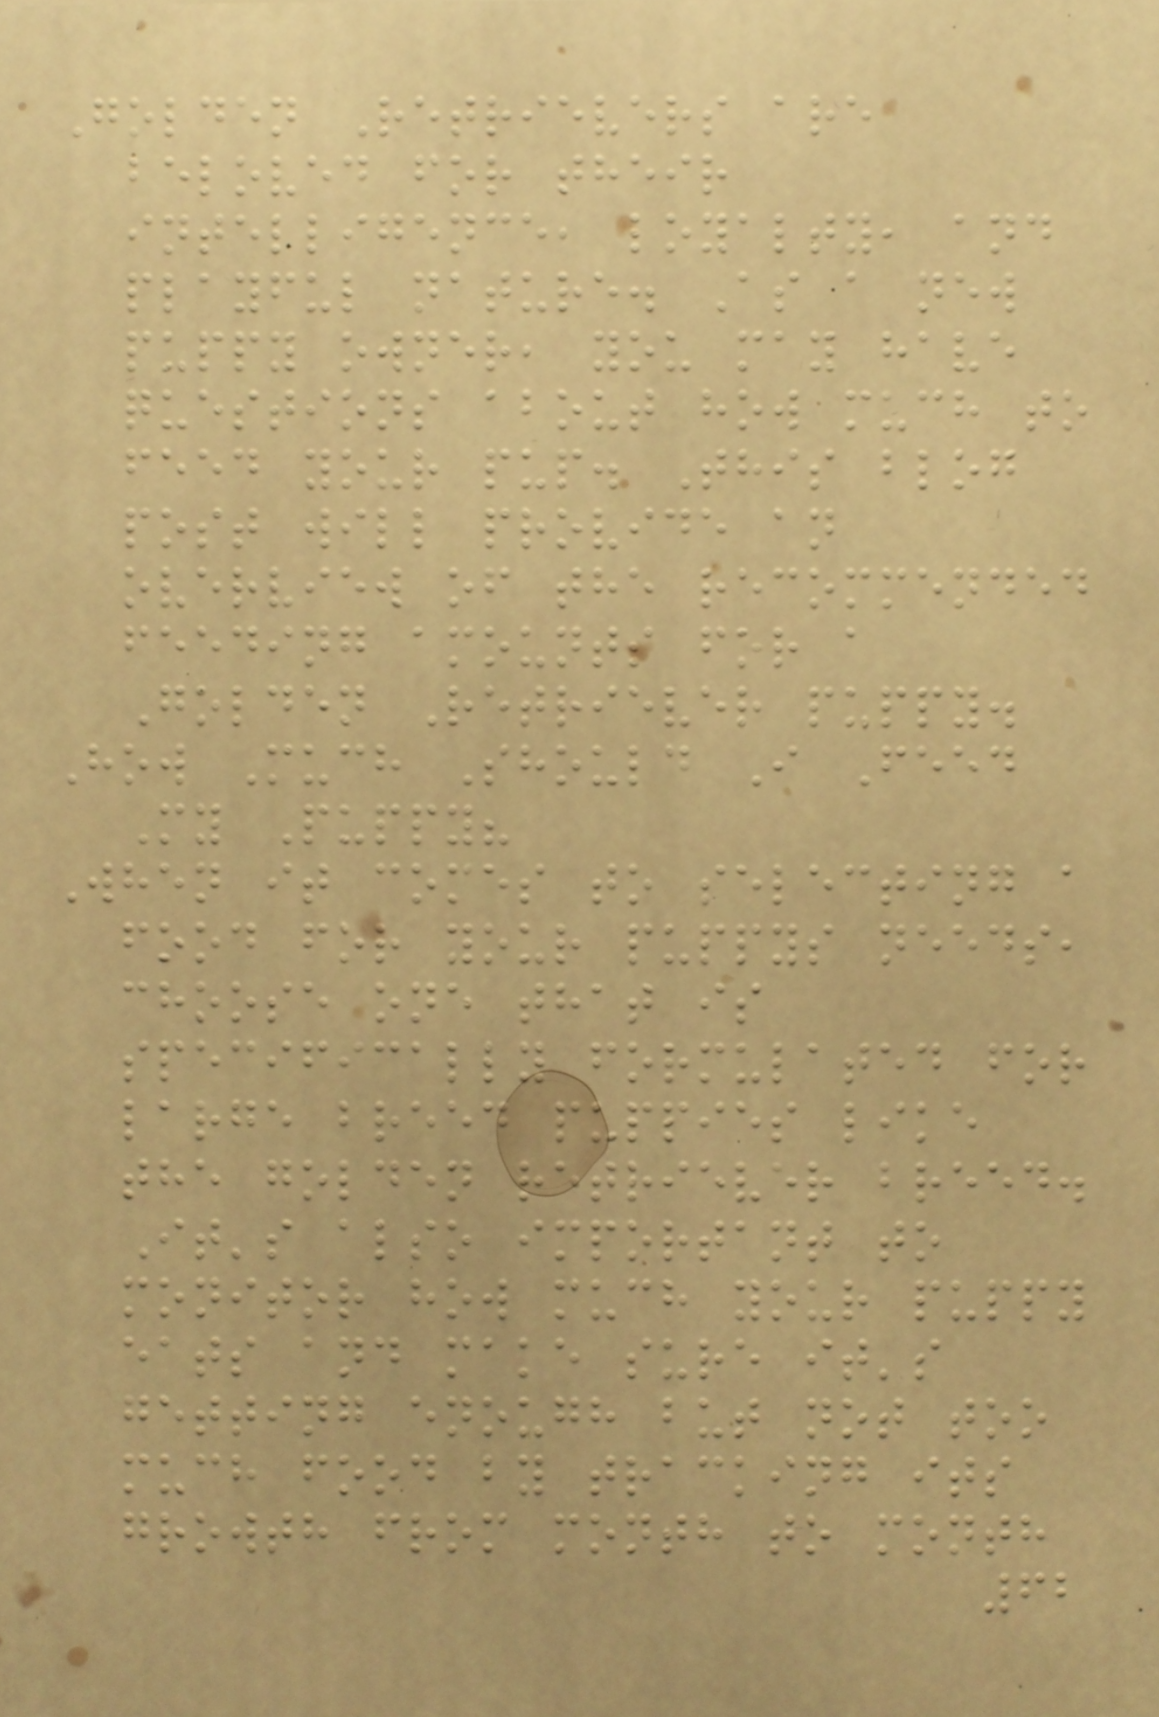Golden Retrievers are
beloved for their
intelligence, loyalty, and
playful nature. As a new
puppy owner, you may have
questions about how much to
feed your pup. This blog
post will provide an
overview of the recommended
feeding amounts for a
Golden Retriever puppy.
How Much Should I Feed
My Puppy?
When it comes to selecting a
food for your puppys needs,
choose one that is
specifically formulated for
large breed puppies like
the golden retriever breed.
It's also important to
monitor how much your puppy
eats and make sure it's
getting enough but not too
much food by tracking its
growth from month to month
62
